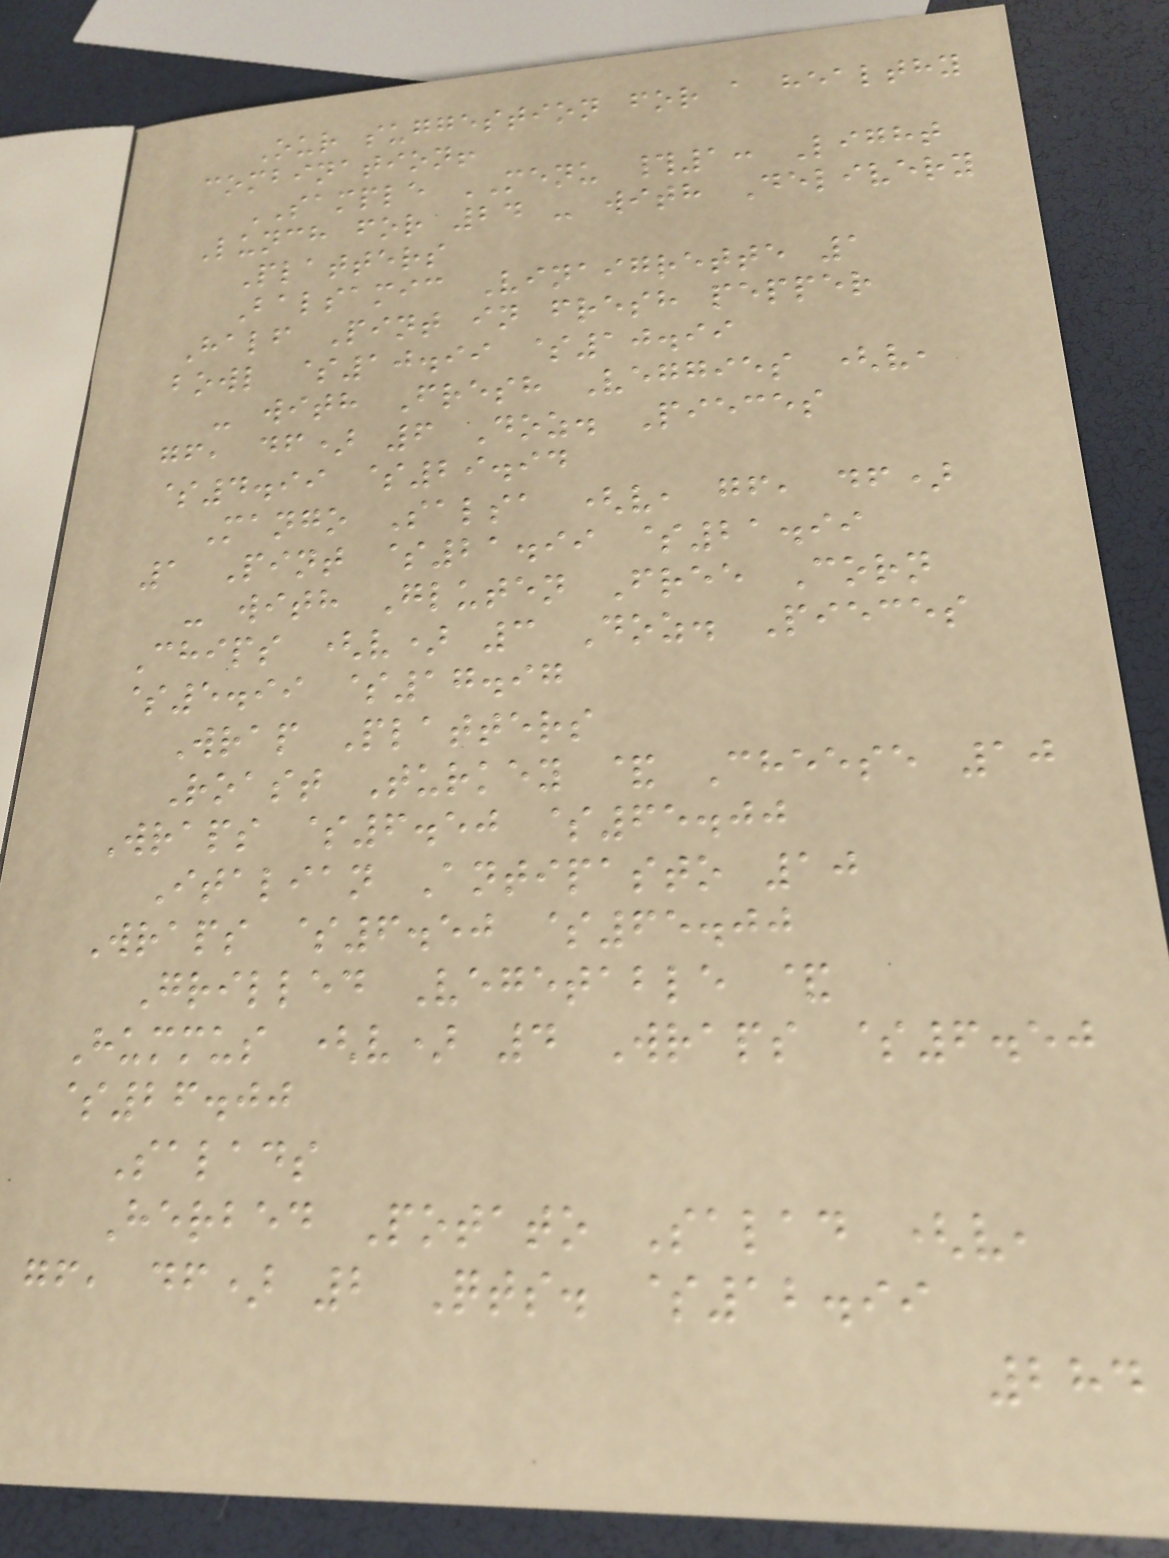Our suggestion for a healthy
combination!
SAMPLE MENU #1: Light
Lunch for 24 - with Delivery
Platters
Balsamic Vinaigrette 1
Half Pint in fresh pepper
bowl $10.99 $10.99
- with Fresh Veggies (v,
gf, df) 6 Doz. Pieces
$4.99 $29.94
Mango Salsa (v, gf, df)
1 Pint $21.99 $21.99
- with Gluten Free Corn
Chips (v) 3 Doz. Pieces
$5.99 $17.97
Wrap Platters
Roast Turkey & Cheese 10
Wraps $6.50 $65.00
Italian Antipasto 10
Wraps $6.50 $65.00
Grilled Vegetable &
Hummus (v) 4 Wraps $6.50
$26.00
Salads
Herbed Potato Salad (v,
gf, df) 2 Qts. $12.99
284
